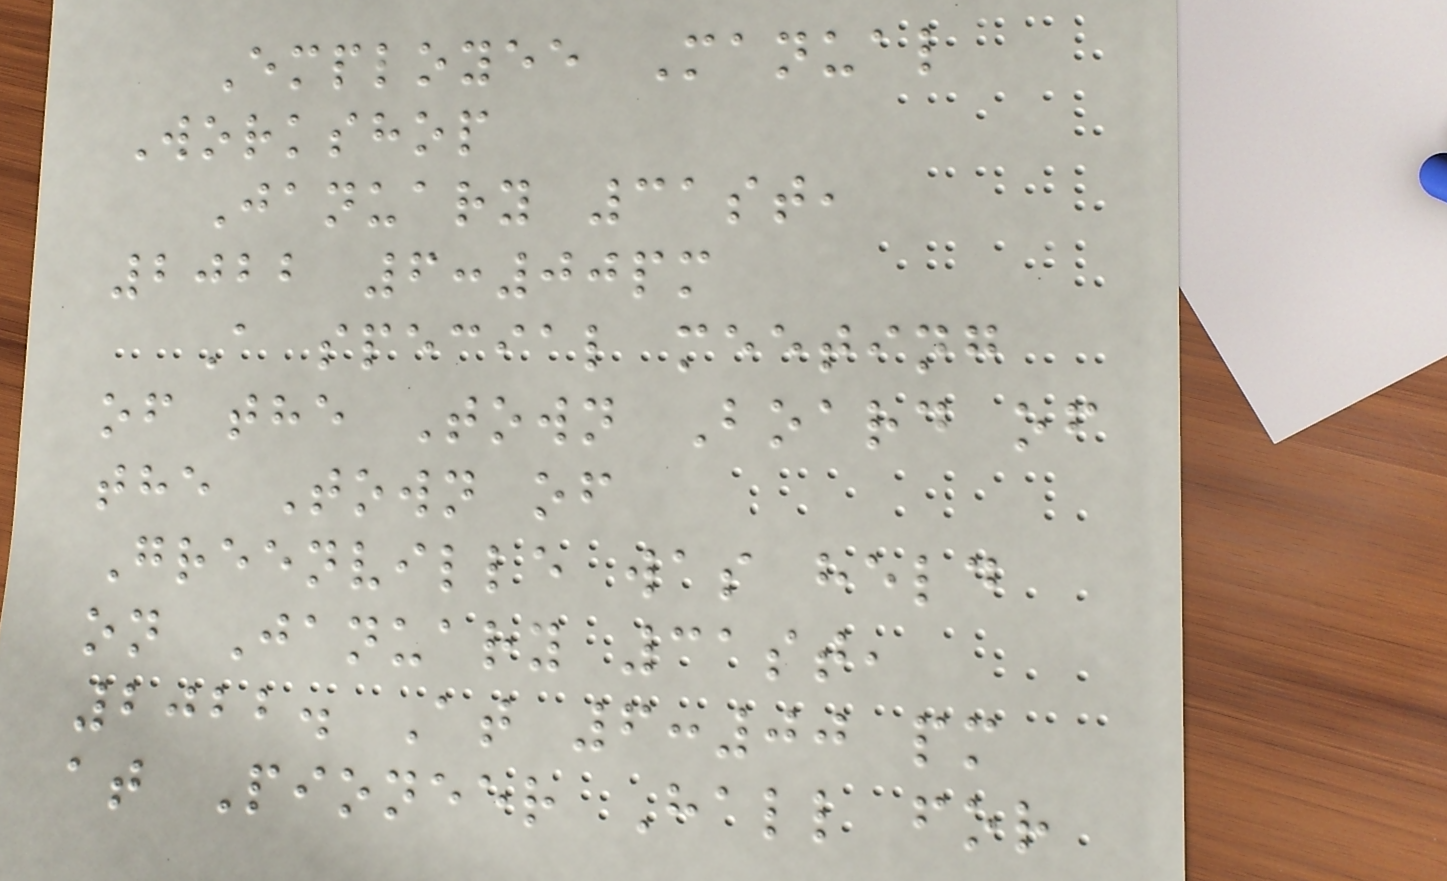Employee Manual
Workshop
January 31st,
2022 6:00pm
A special meeting
of the Town Board of
the Town of
Greenville was held
on January 31st,
2022. At 6:00 pm
at Pioneer Hall for
